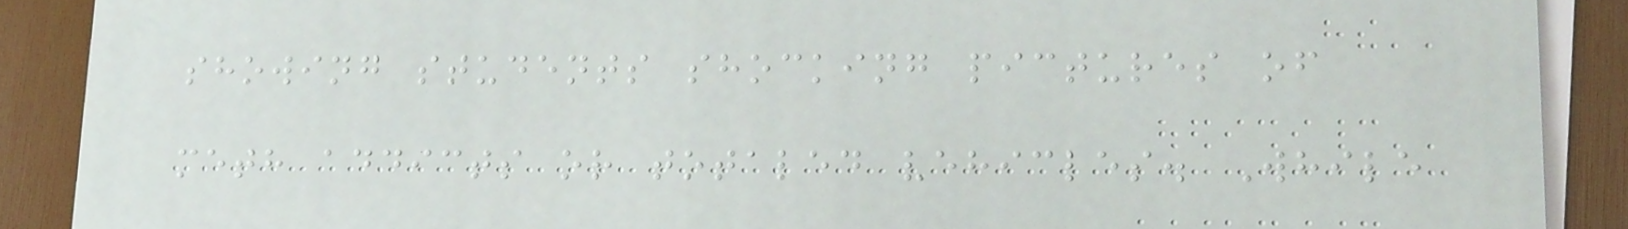showing students shocking pictures of
meth addicts or totaled vehicles. While
